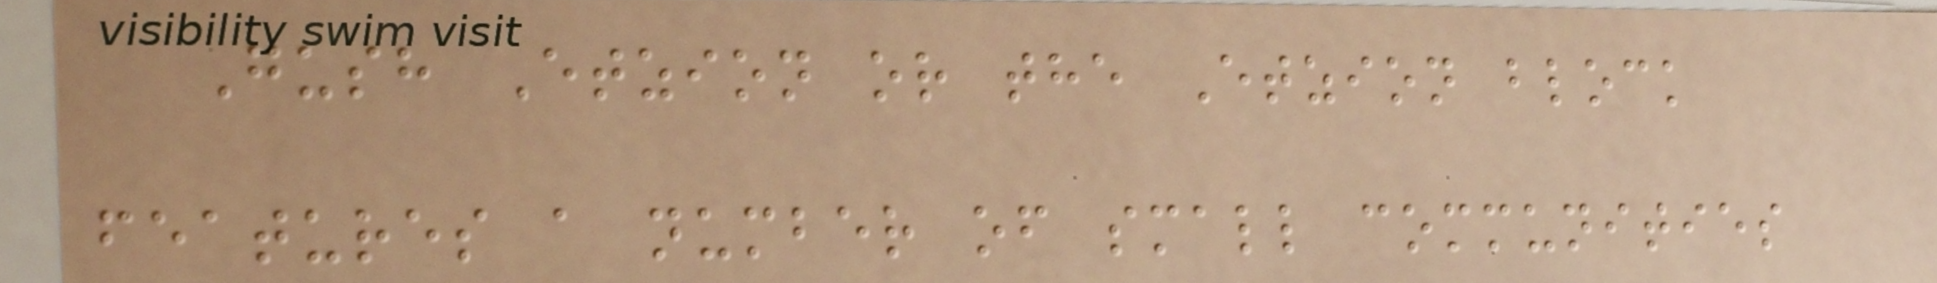Gush Etzion or the Etzion block
features a number of small communities
